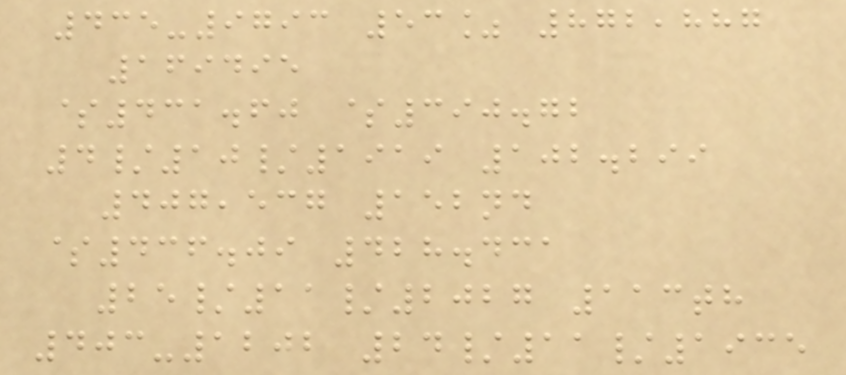435-9793 53% 872,887
169495
$431.60 $390.72
4/10/1919 102.299
407,537 152nd
$436.09 428.431
25/11/2027 113th
403-1202 24/11/1935
